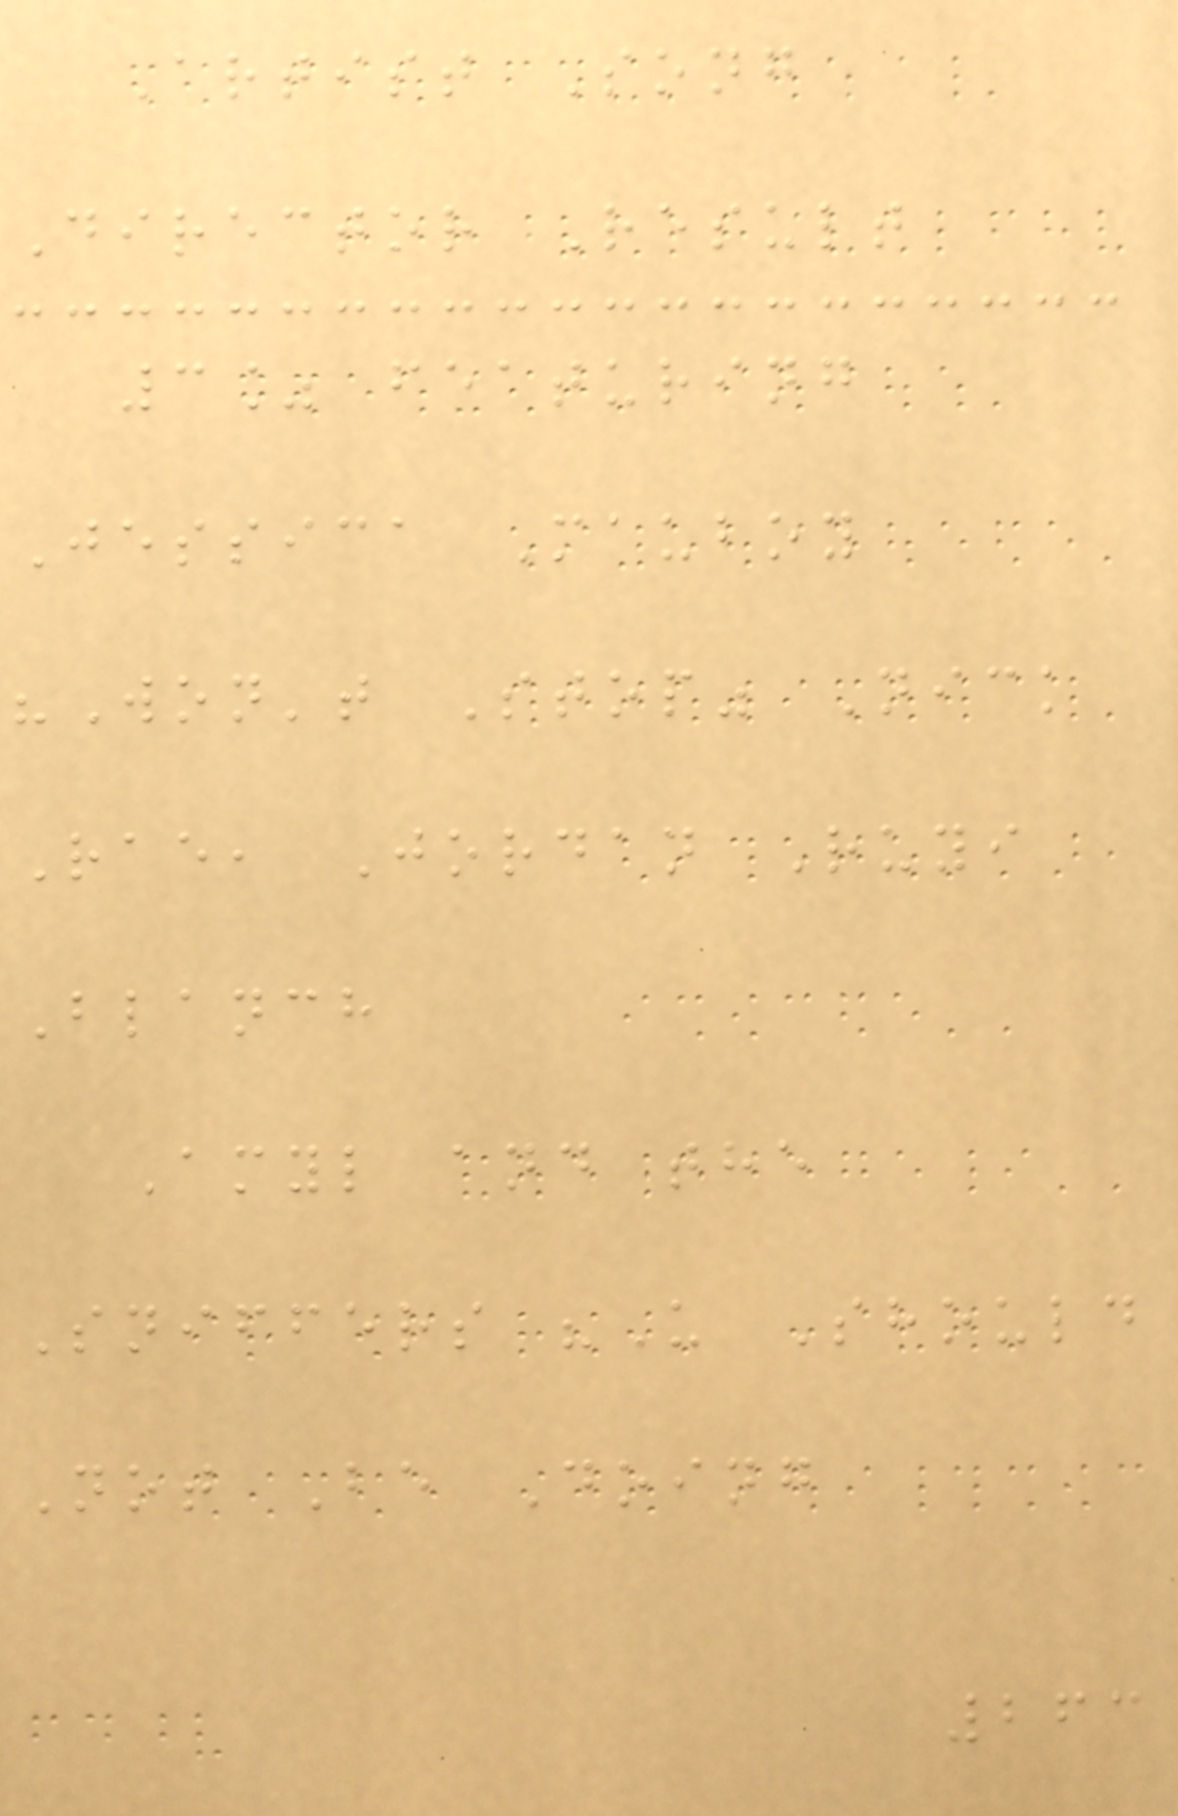Artist Song
Director Result
3% featuring
Jessica Mauboy
"Won't Stop" Nick
Rae, Jordan Ruyi
Blanch
Amyl and the
Sniffers "U Should
Not Be Doing
263
